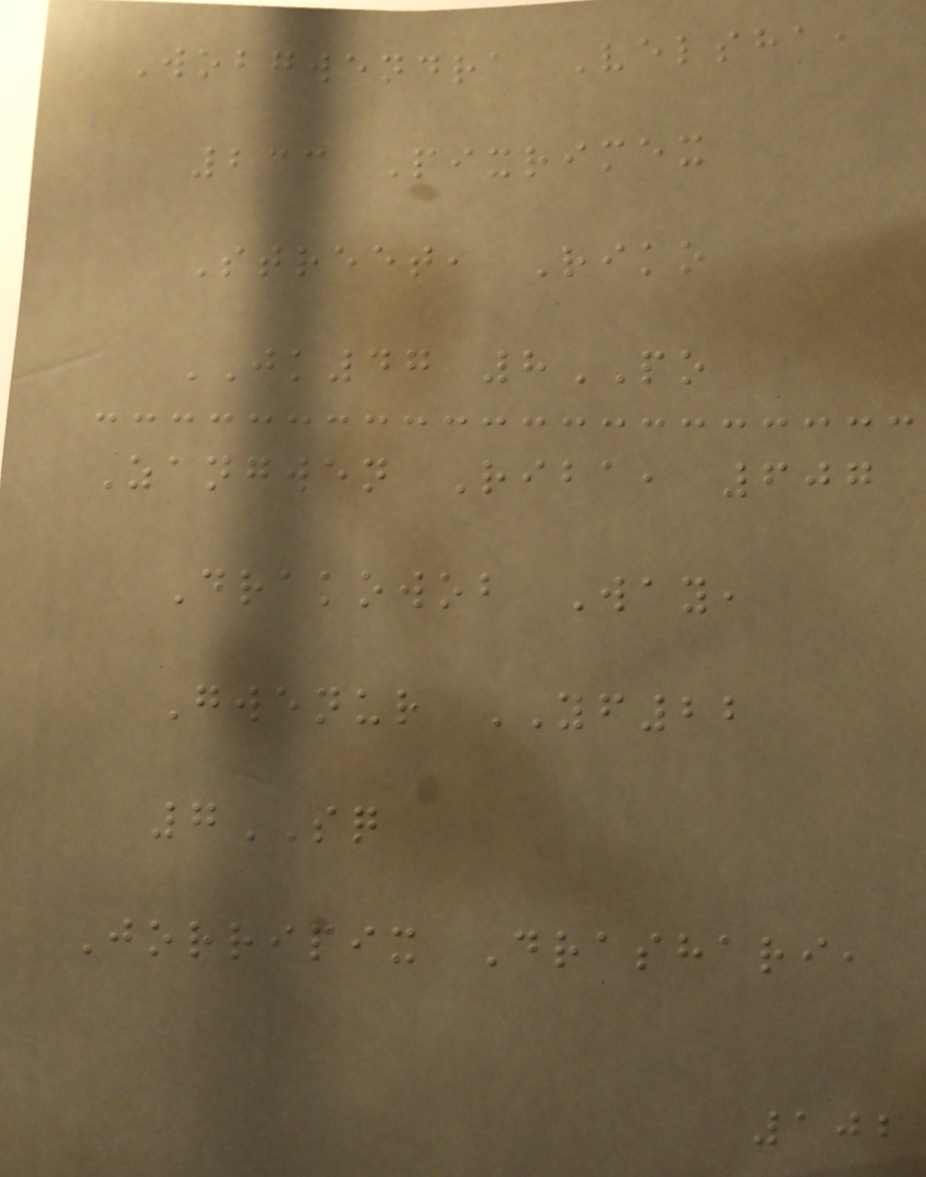Wobgwendra Velsha,
233 Pixrimex
Street, Riko
JK47 8PO
Zangwen Riba, 607
Drakowob Way,
Gwenur YF22
7SQ
Jorripix Drashari,
102
